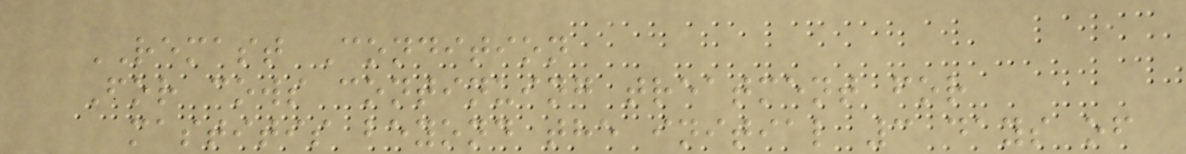REMAST Condition
For cows continuing treatment for
mastitis beyond the initial 3 days of
